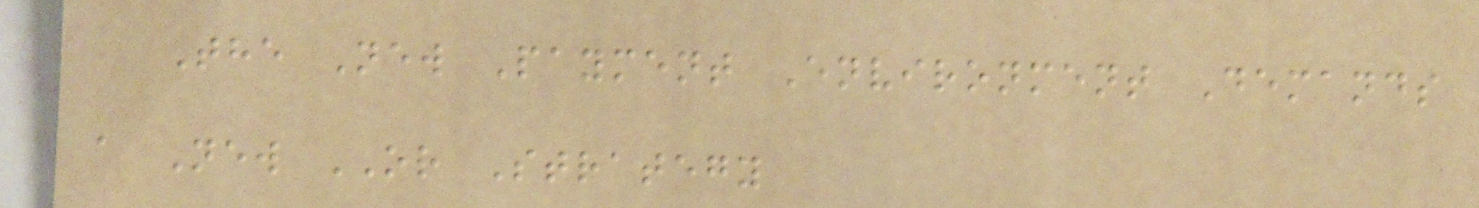The New Payment Environment Demands
a New OR Strategy
